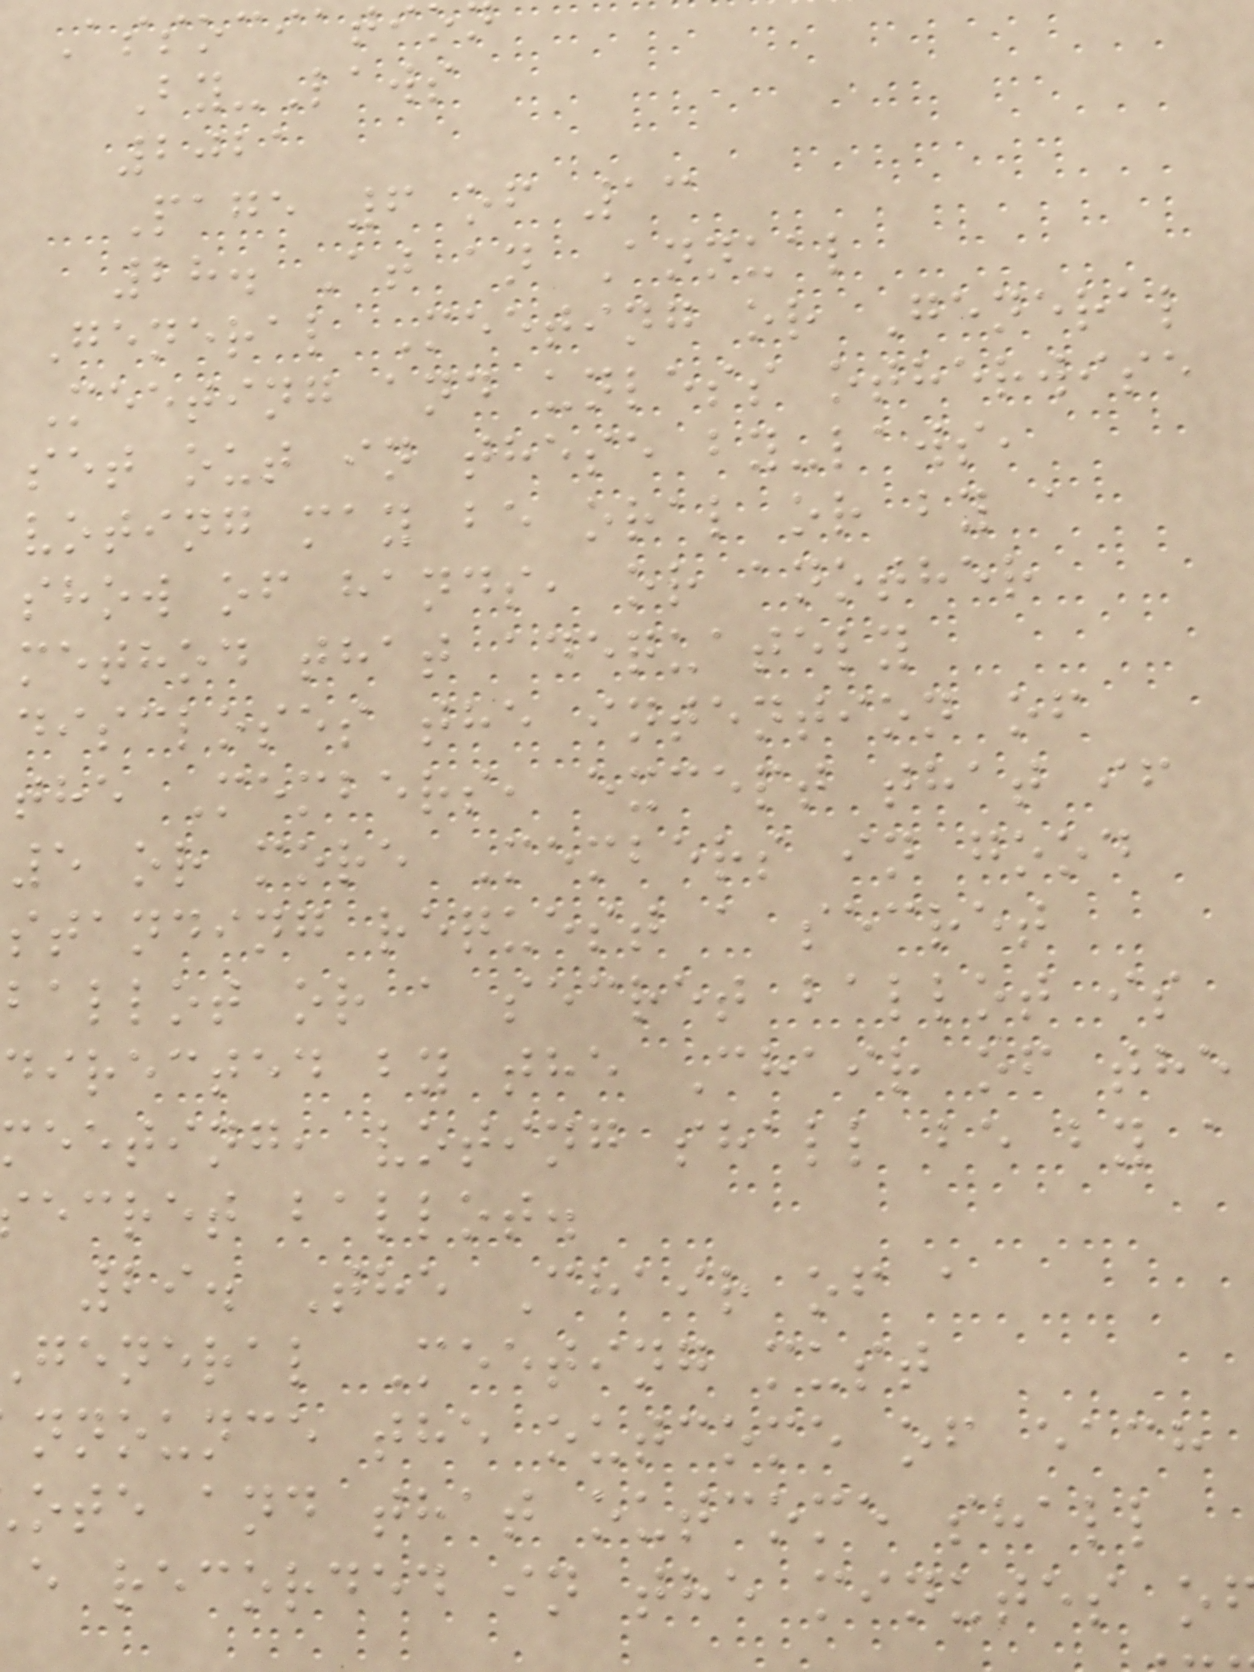Associati
By-Laws
2021
Page 6 of 13
28. At an Annual
General Meeting or General
Meeting and unless otherwise
set out in these by-laws,
voting may be oral or by a
show of hands, or another
method that adequately
discloses the intention of
the Members, except that if
5 or more Members in good
standing request a secret
ballot or a secret ballot is
directed by the Chair of the
eeting, voting shall be by a
ecret ballot.
29. The Chair of a
general Meeting must
nnounce the outcome of each
ote and that outcome shall
e recorded in the minutes o
